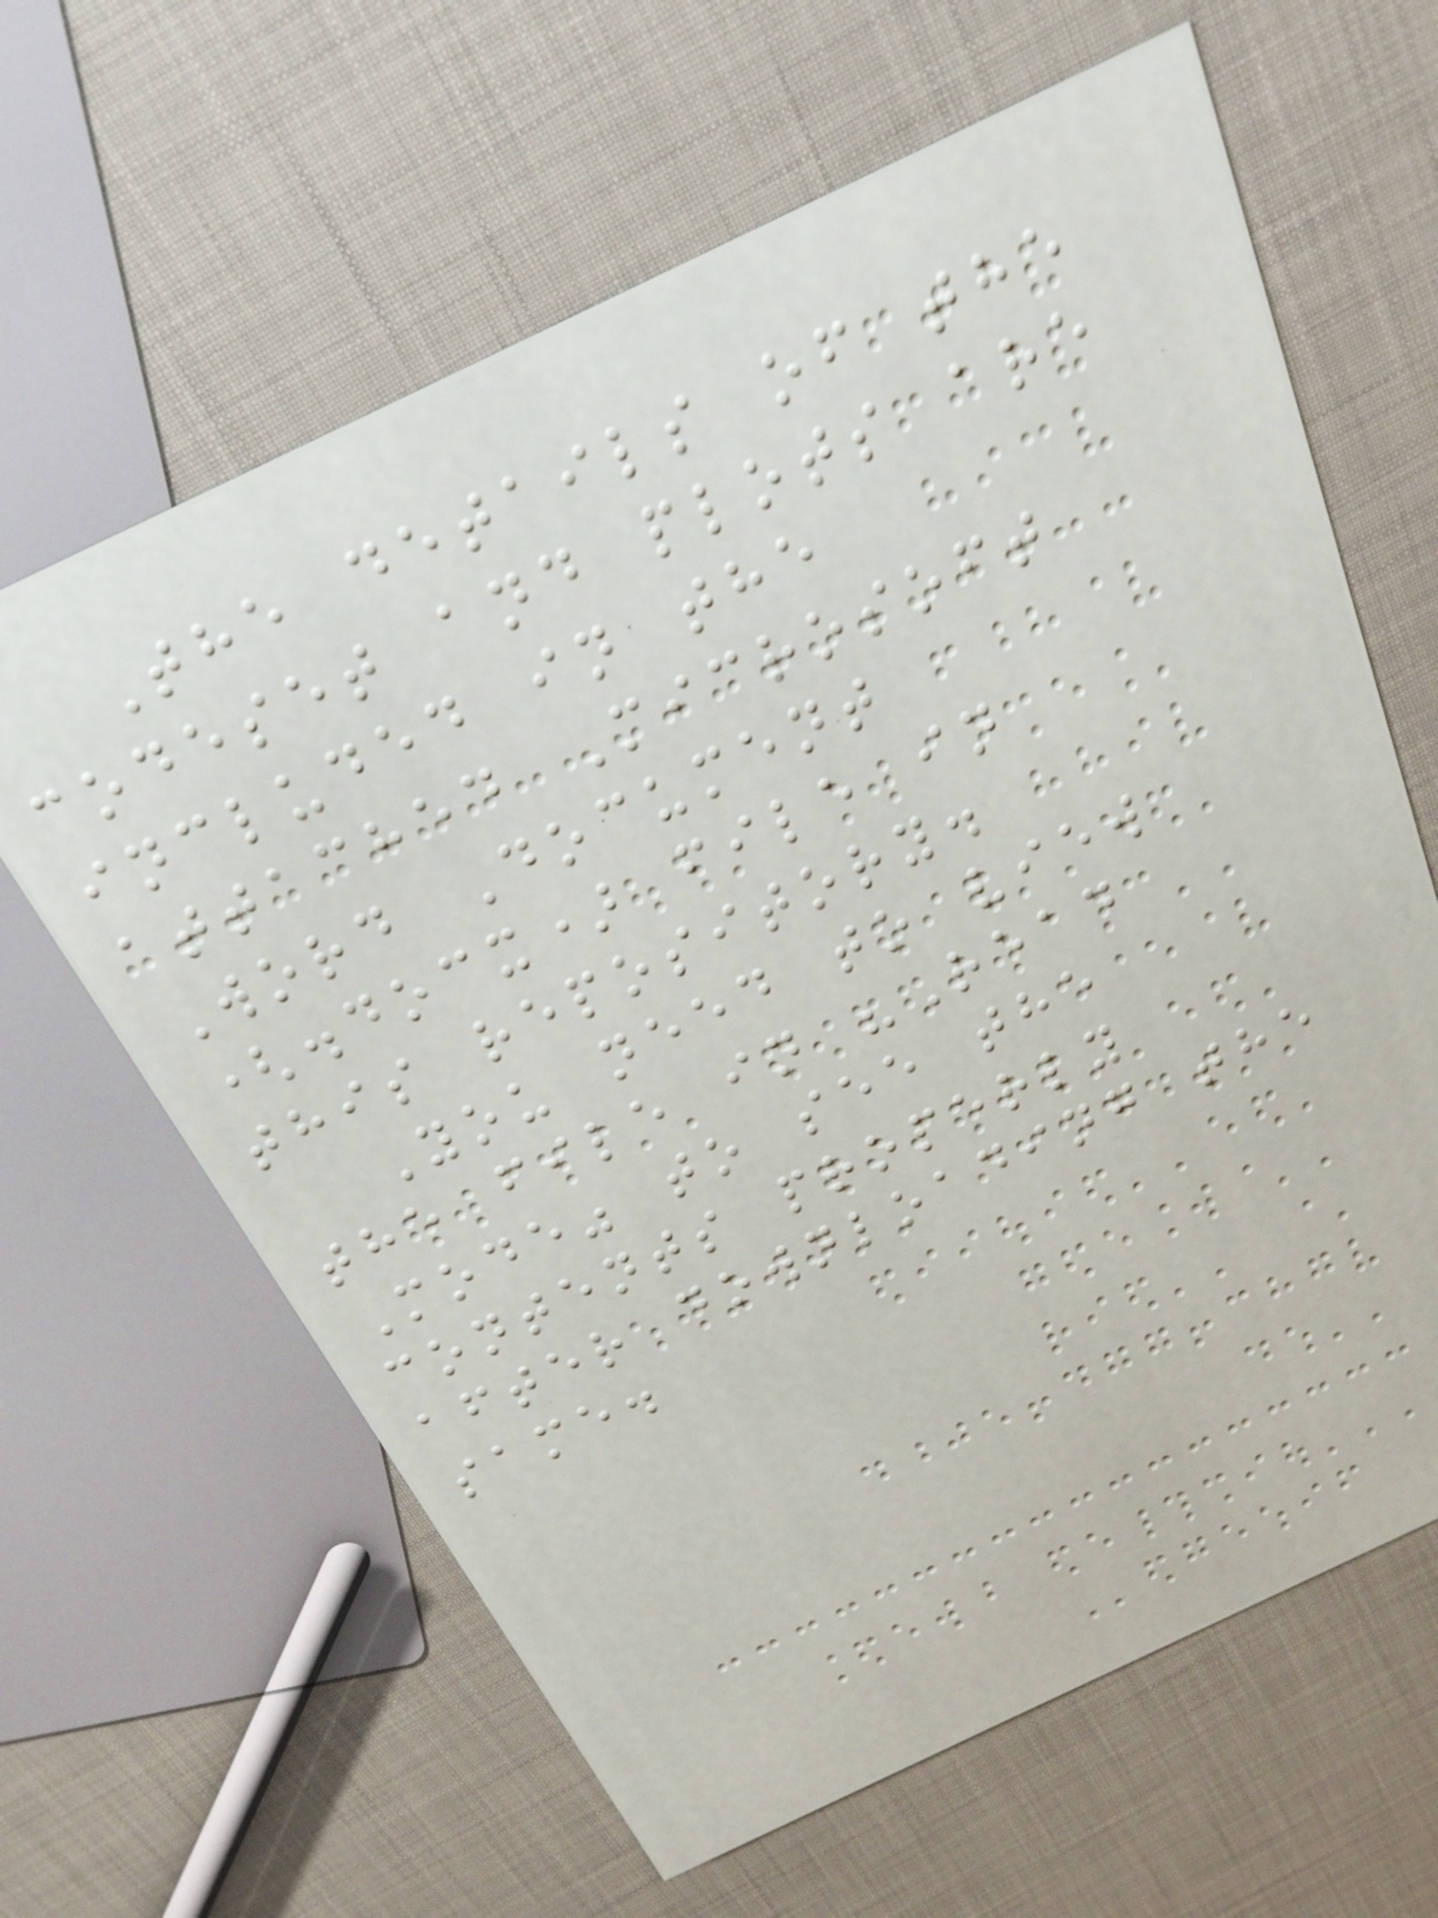The details of the
codeset and plots are
included in the
attached Microsoft
Word Document
(.docx) file in
this repository.
You need to view
the file in "Read
Mode" to see the
contents properly
after downloading the
same.
